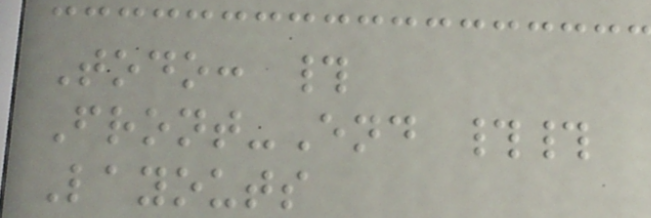Todo: #
Front-End ##
Layouts
